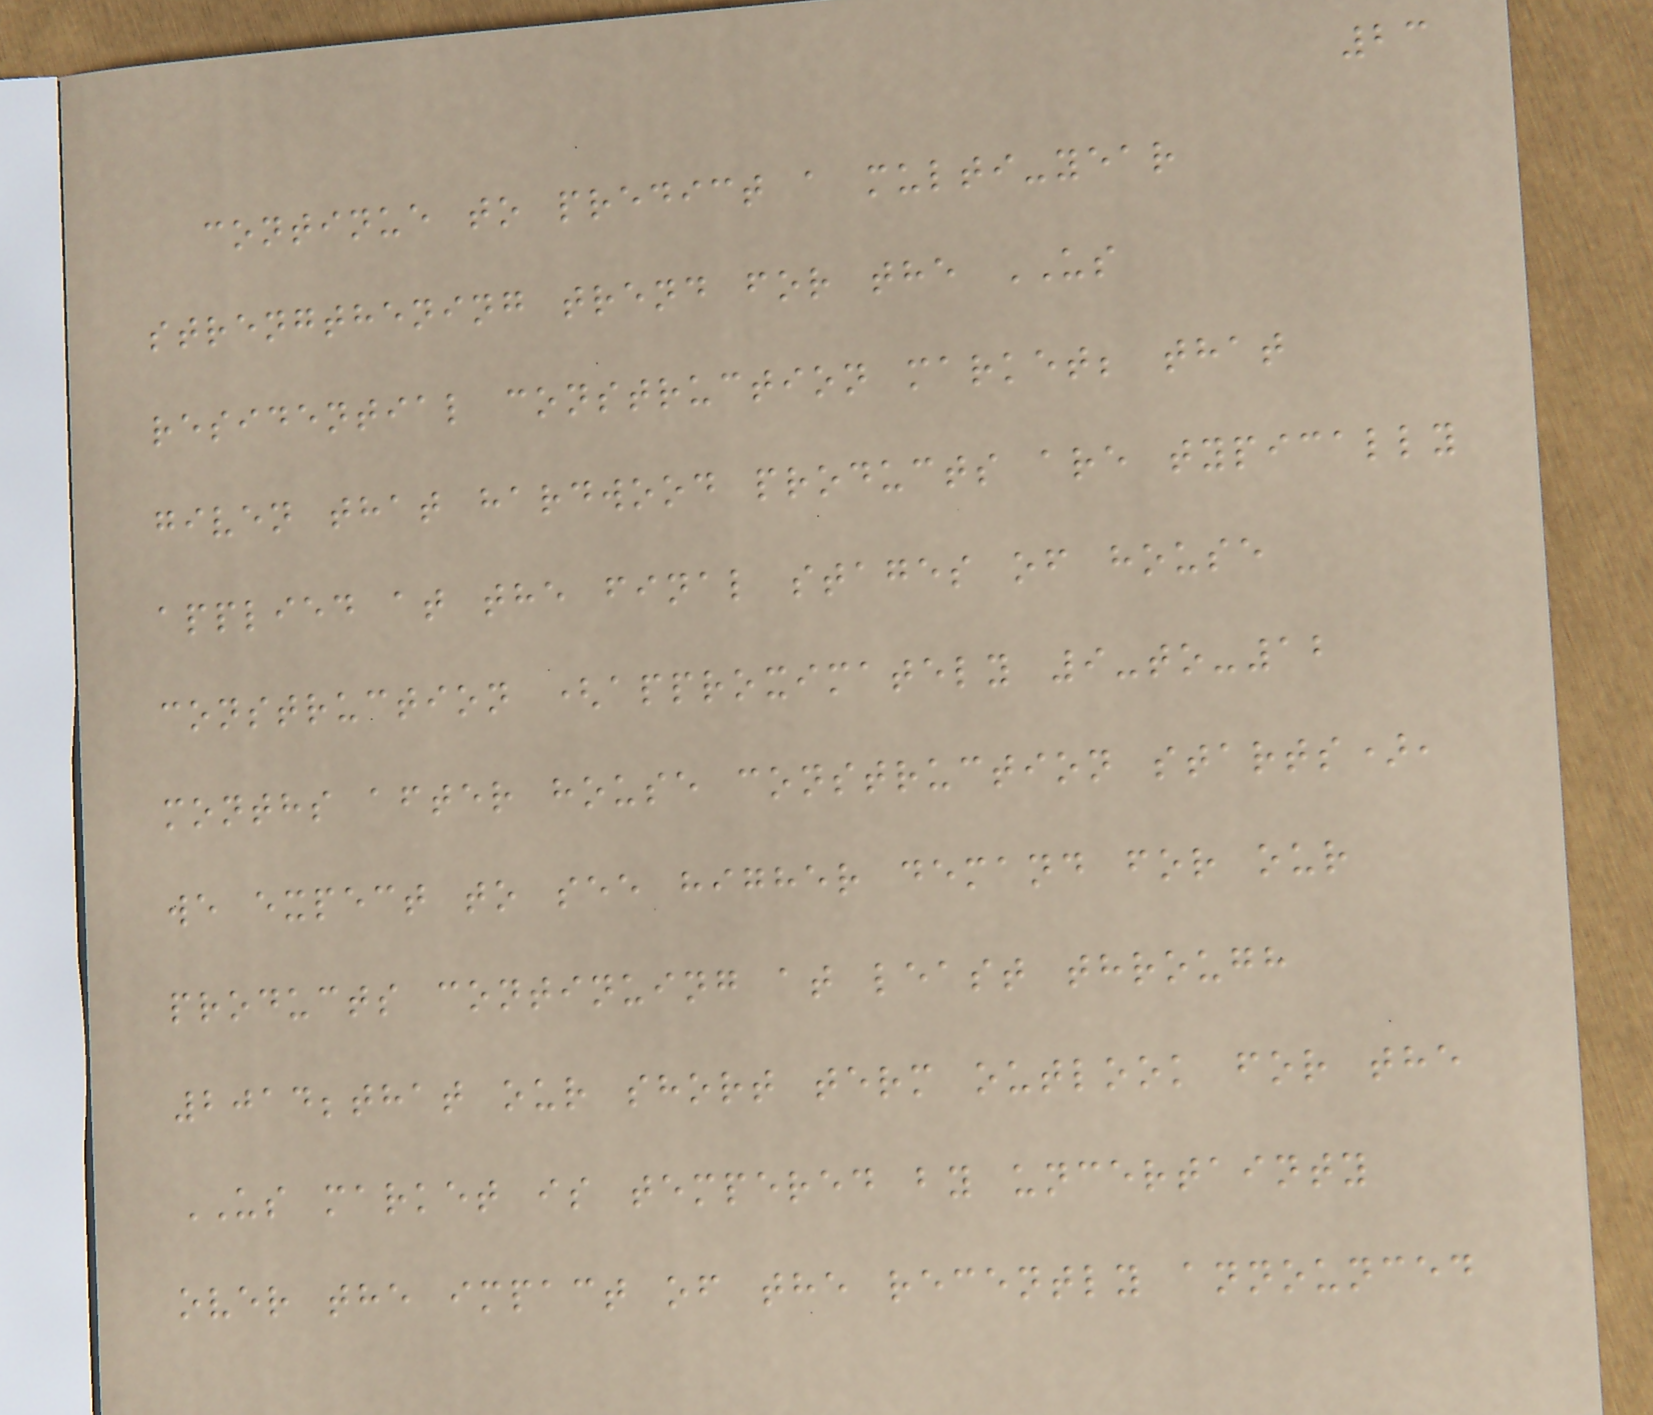23
continue to predict a multi-year
strengthening trend for the US
residential construction market; that
given that hardwood products are typically
applied at the final stages of house
construction (approximately 9-to-12
months after house construction starts),
we expect to see higher demand for our
products continuing at least through
2014;that our short term outlook for the
US market is tempered by uncertainty
over the impact of the recently announced
